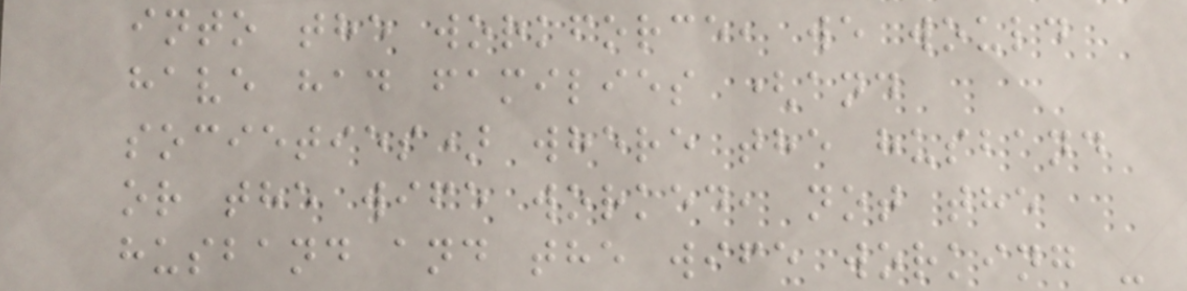into the workforce, we would
have had families (and
societies) where the husband
or the wife worked, not the
husband and the wife working -
